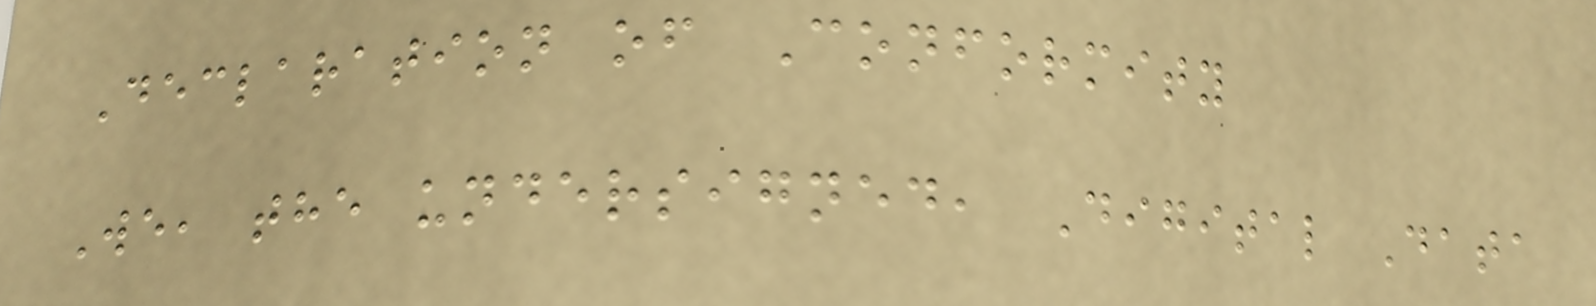Declaration of Conformity
We, the undersigned, Digital Data
